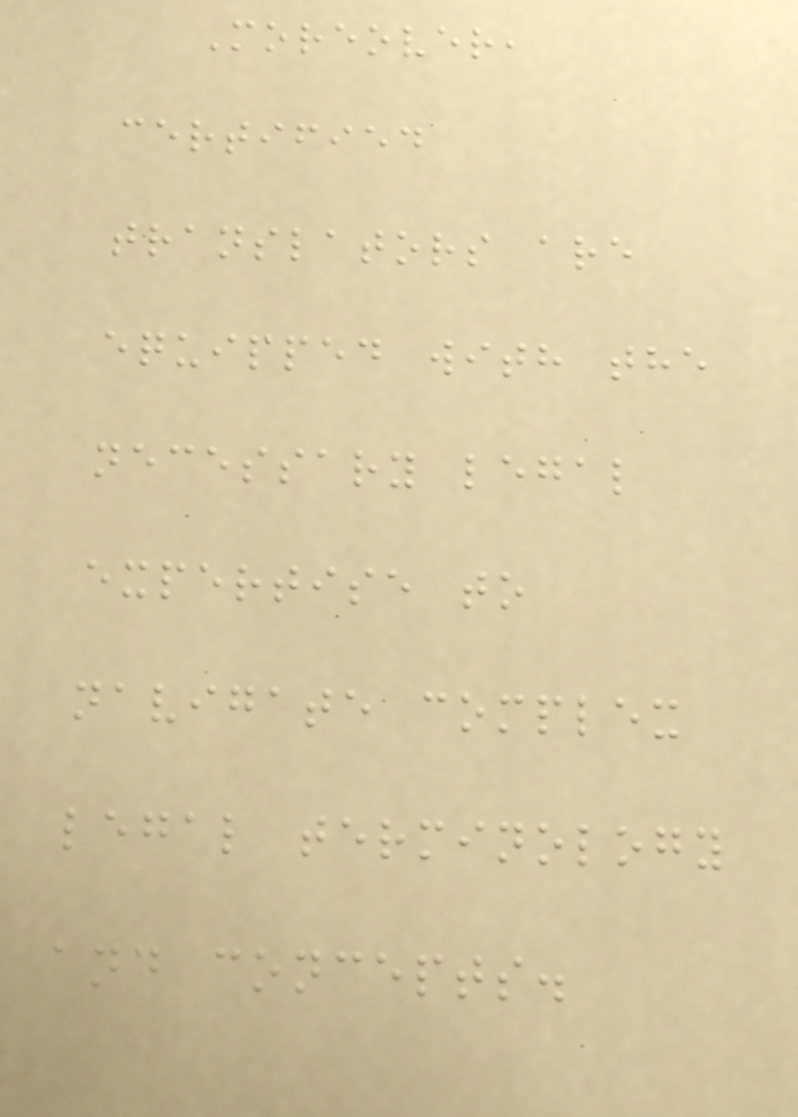Moreover,
certified
translators are
equipped with the
necessary legal
expertise to
navigate complex
legal terminology
and concepts.
